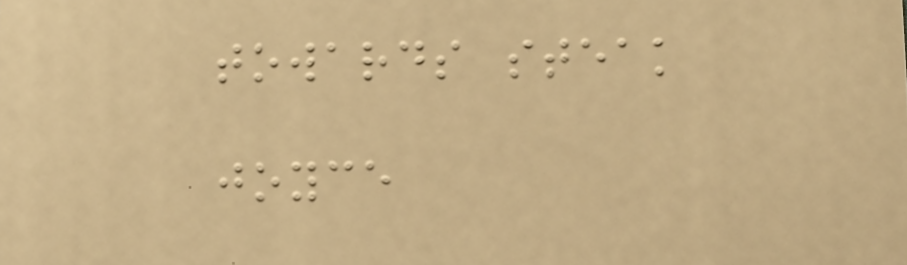towards steak
joyce
